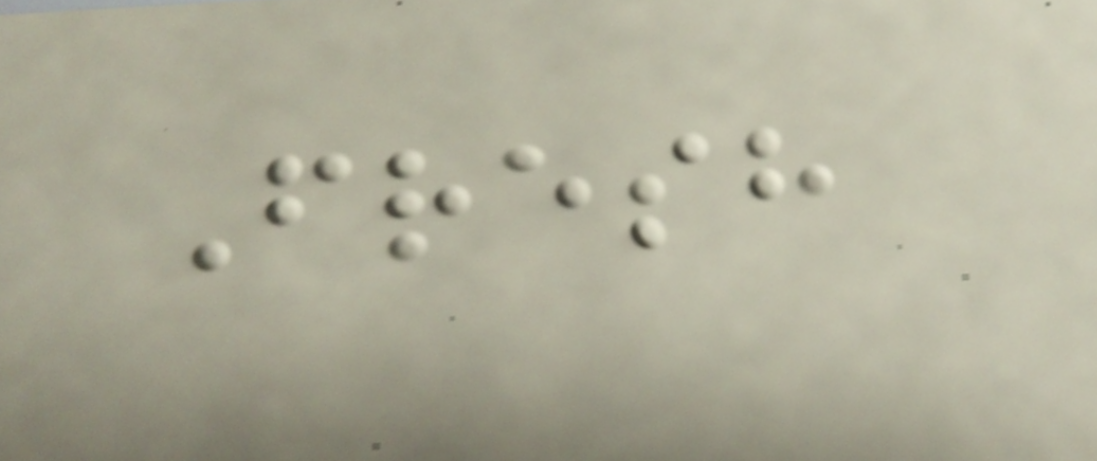Fresh
